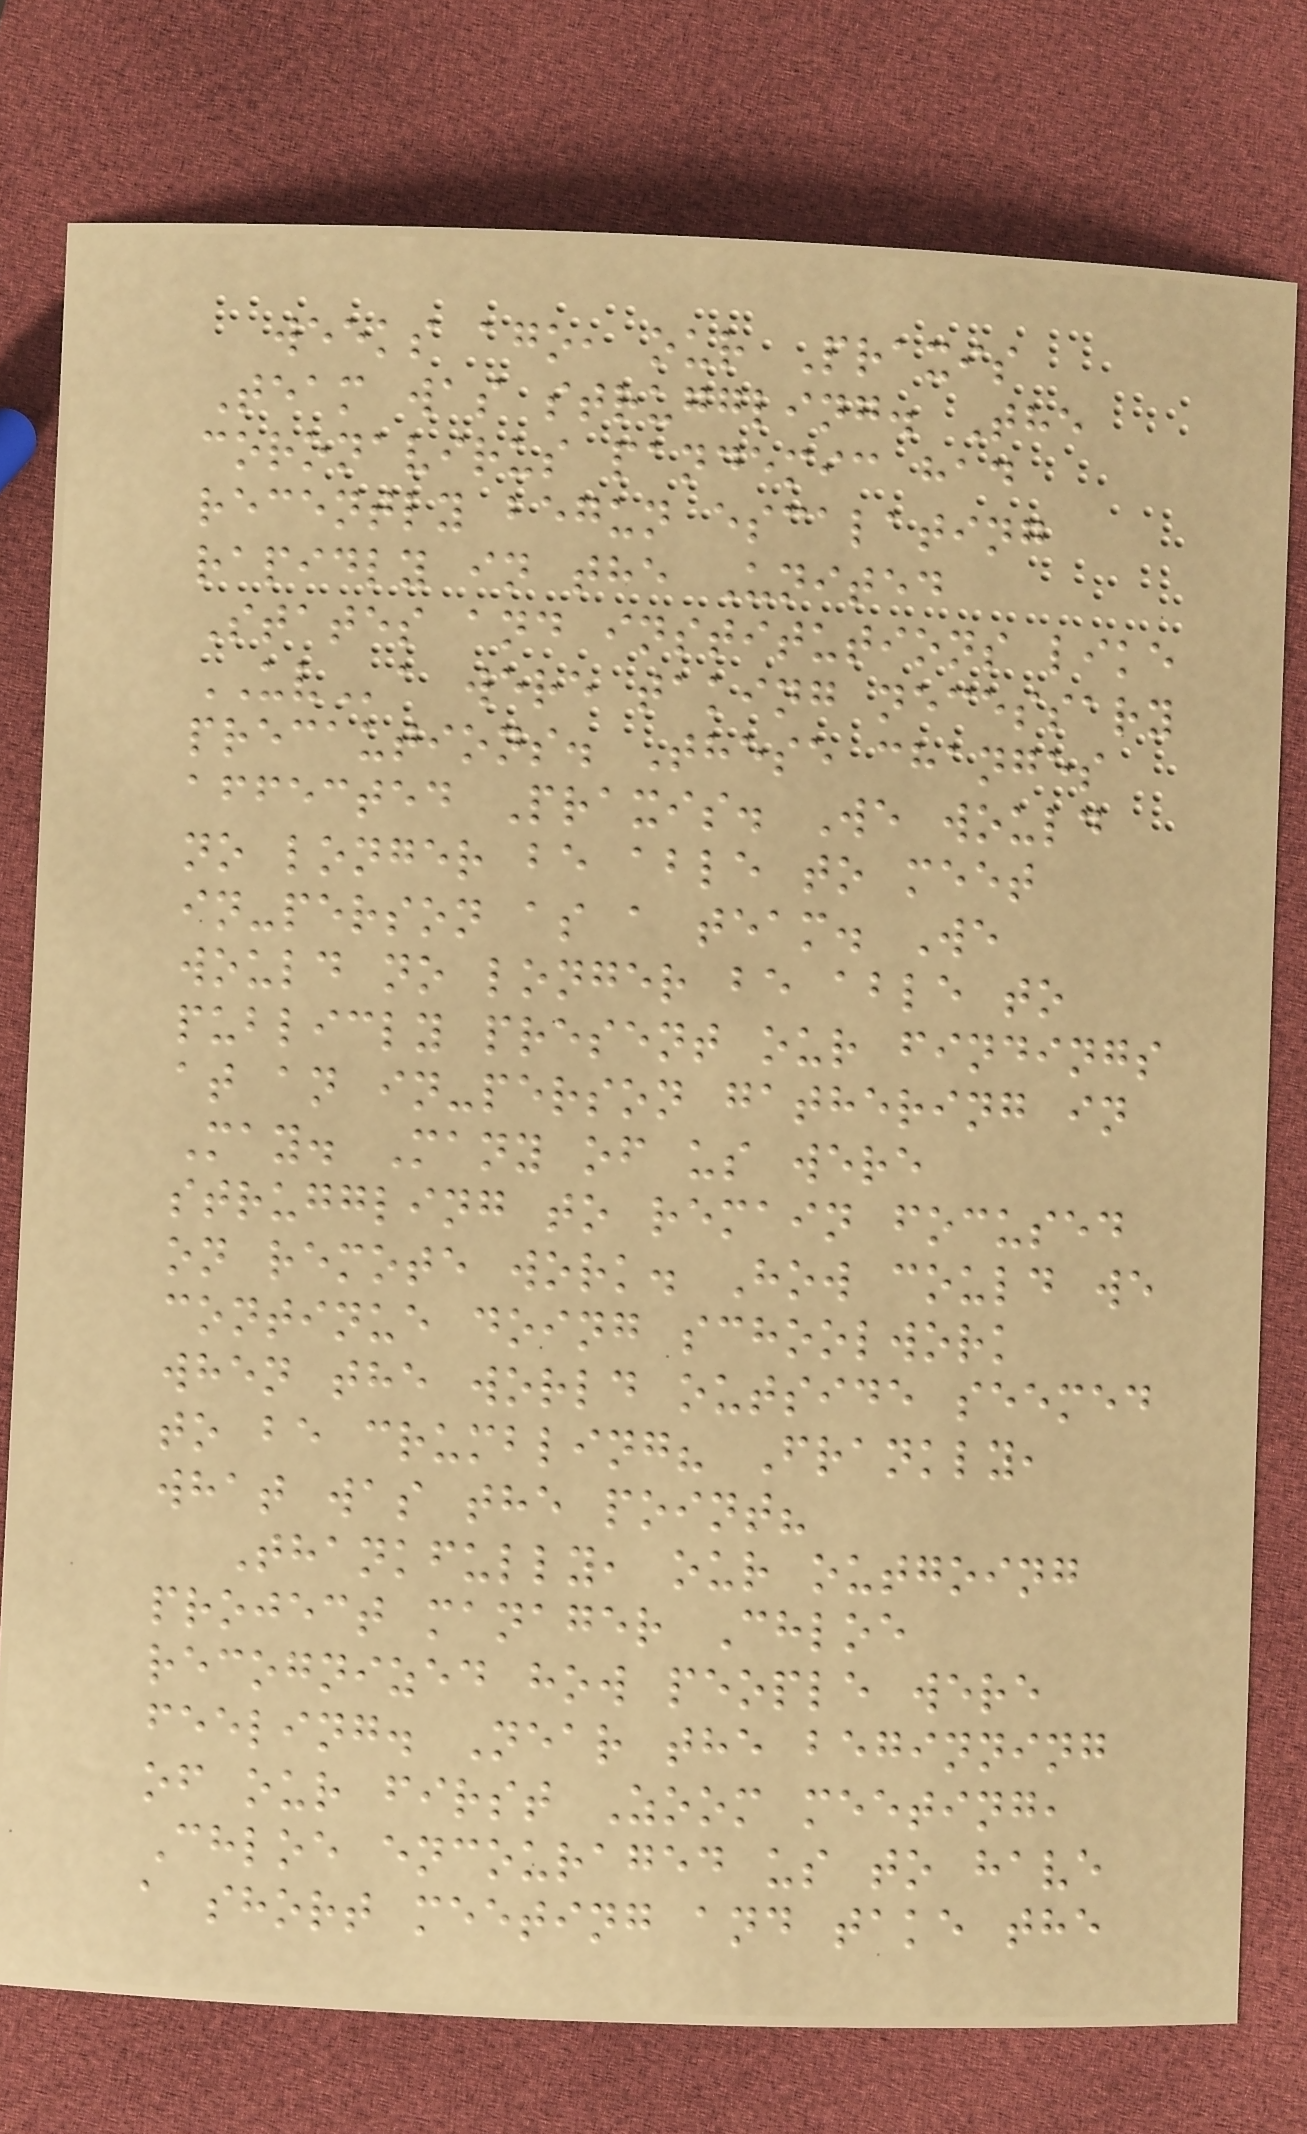weeks ago, our Praxis
Team was struggling. The
coronavirus pandemic had
recently begun escalating
rapidly in the United
States and institutions like
UVa were taking necessary
precautions. These changes
affected Praxis. We would
no longer be able to meet
in-person as a team. We
would no longer be able to
publicly present our findings
at an in-person gathering in
May. Many of us were
struggling to remain focused
on remote work. How could we
continue doing schoolwork
when the world outside seemed
to be crumbling? Frankly,
what was the point?
Thankfully, our outgoing
project manager Chloe
recognized how people were
feeling. Near the beginning
of our first Zoom meeting,
Chloe encouraged us to have
a short meeting and take the
